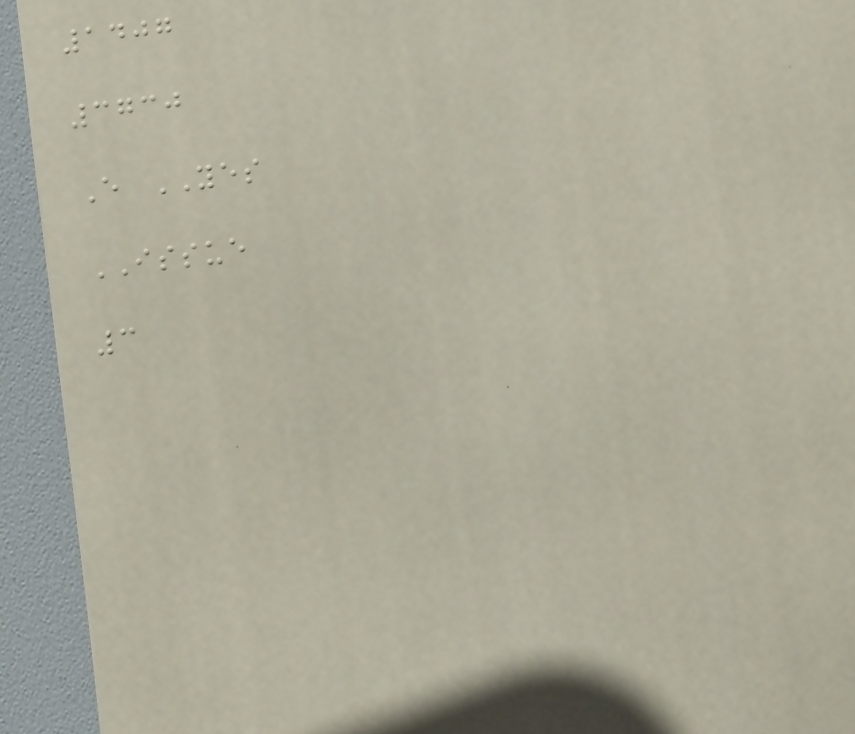1407
3730
E YES
ISSUE
3
